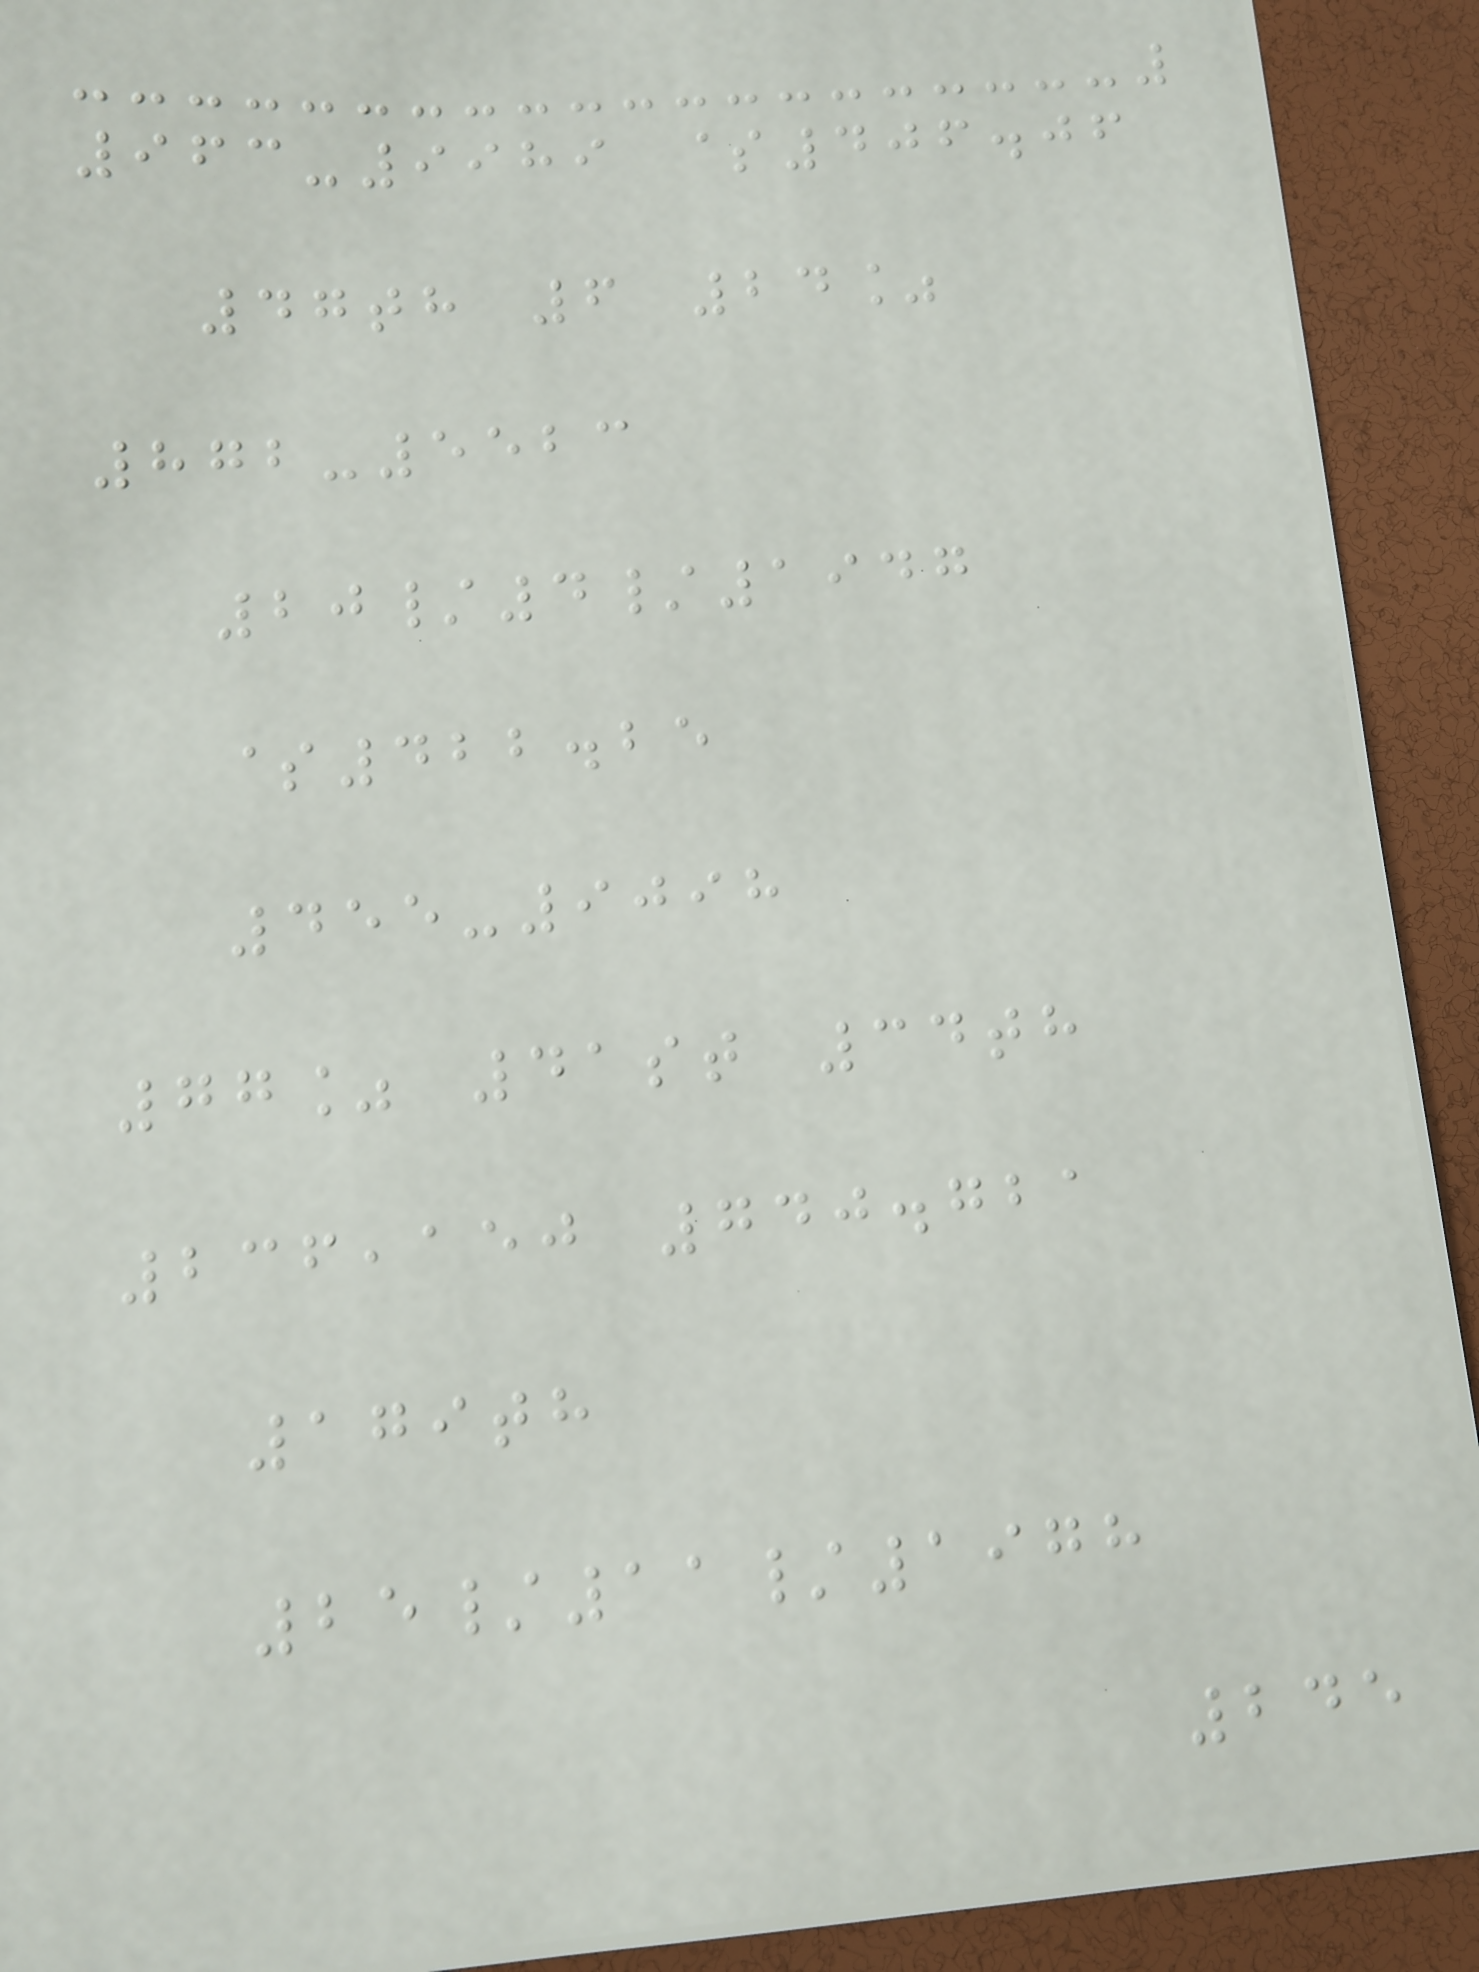963-9989 $406.06
47th 6 24%
872-5523
20/4/1947
$422.25
455-9098
77% 41st 34th
236,150 740.721
179th
25/11/1978
245
